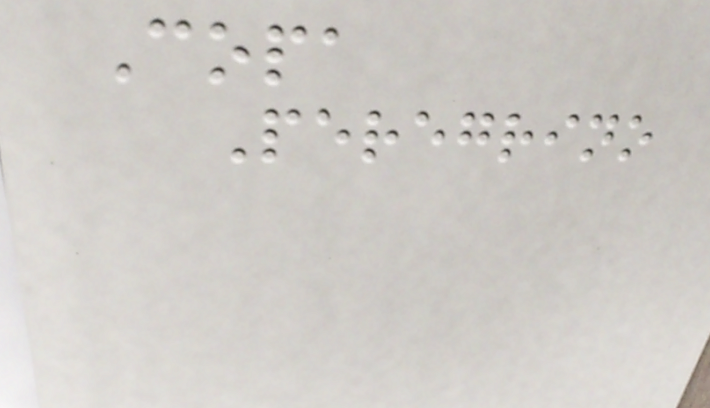Copa
Peregrino
